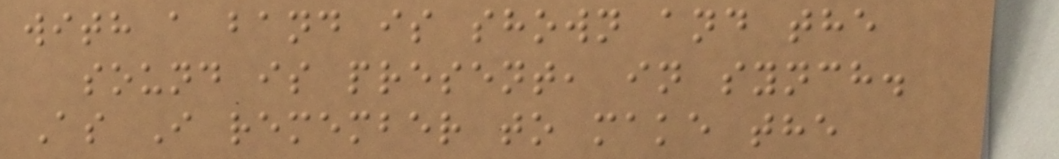with a band is shown and the
sound is present, in synch.
As I remember to make the
